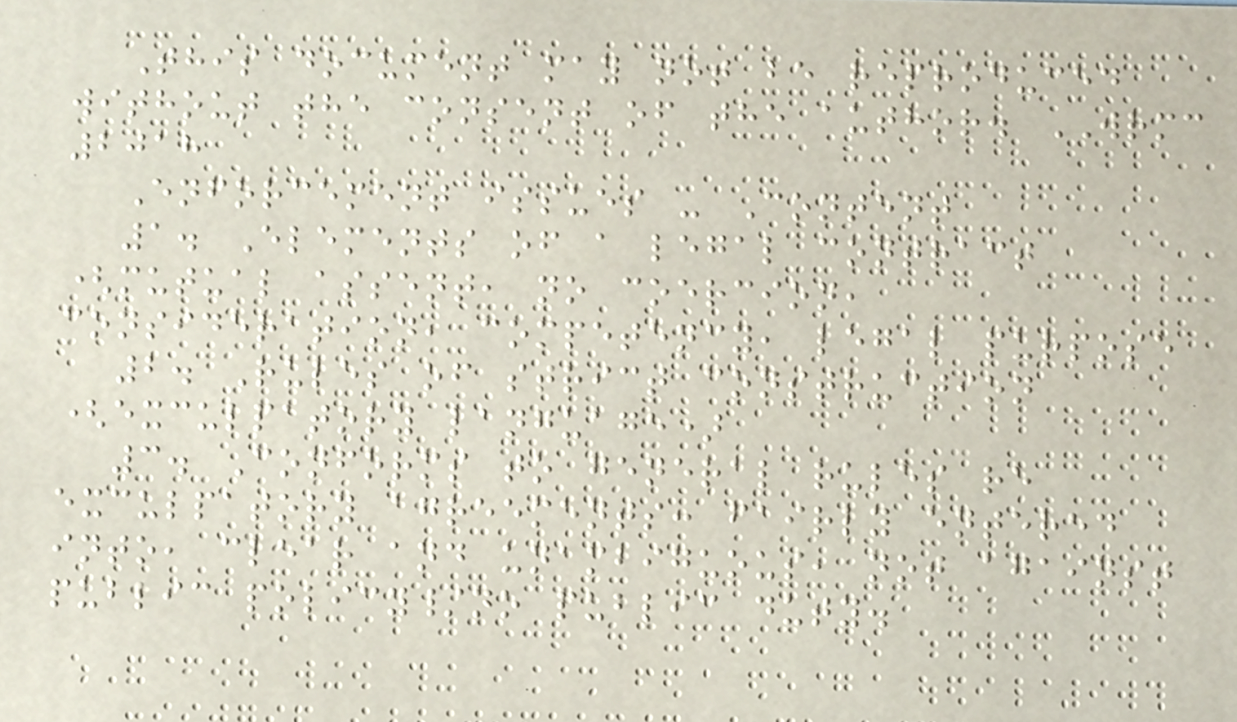This document may not be reproduced
without the consent of the author. WRMC
2018
Enforcement issues - Content
1. Elements of a legal contract
(mutual assent, no coercion,
consideration, competency, legal purpose
2. Rules of strict construction
(exculpatory language)
3. Conforms to general rules re
exculpatory agreements: fairly entered
into, clear and unambiguous, not against
public policy/no public duty.
